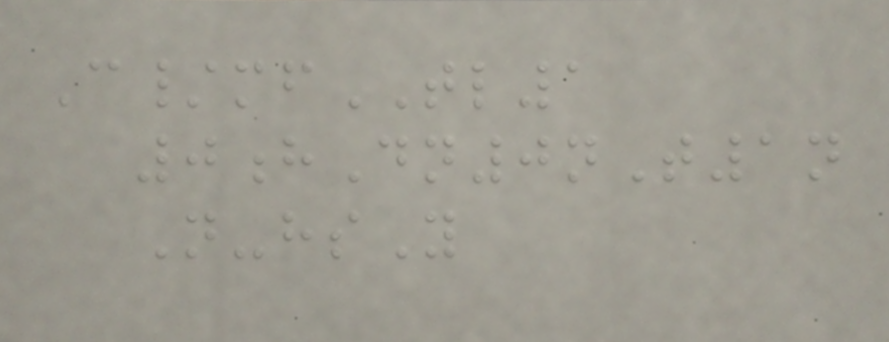C/mfTL1
0hDn0nT1n
N-hsY
